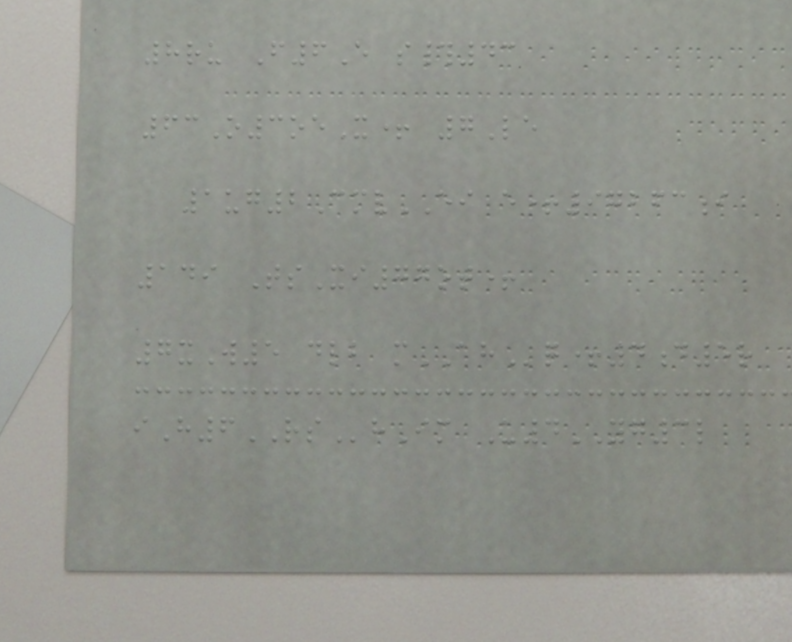8ru F6E s#43
63O3oeX+ 7Le
1ug2CmvEI e+97263i
149 TsXi77ot+
7xW5 dlb mAHq+4d5r
iH6RShIm U4YG3l
